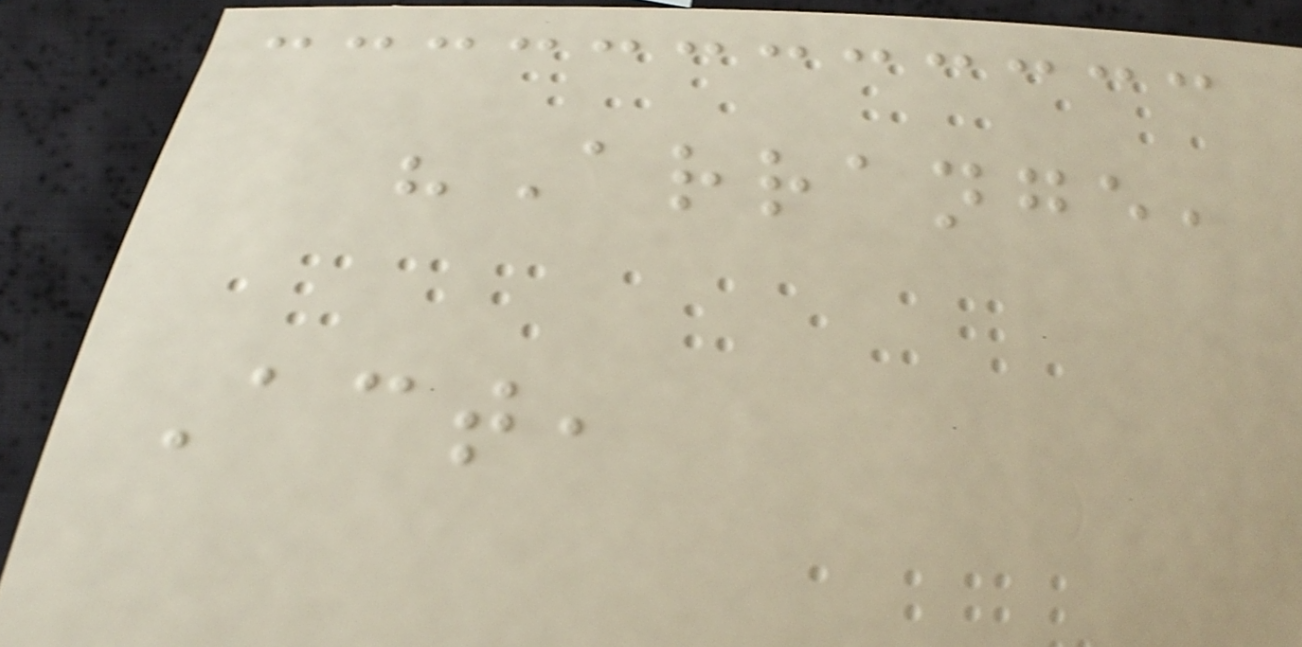"Arrange,
Act,
